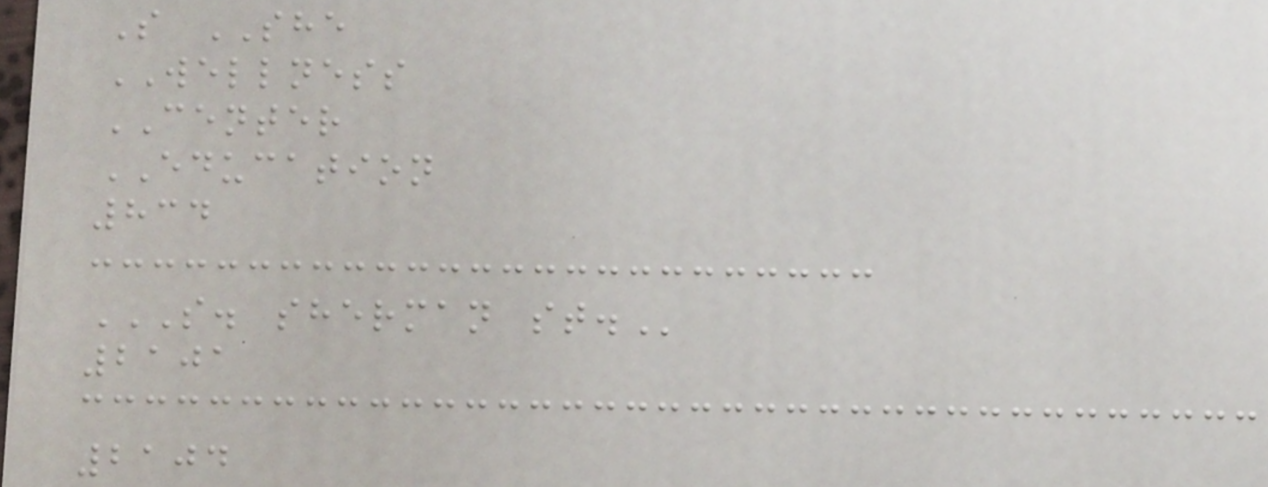S SHE
WELLNESS
CENTER
EDUCATION
834
S. SHERMAN ST.
2101
2104
